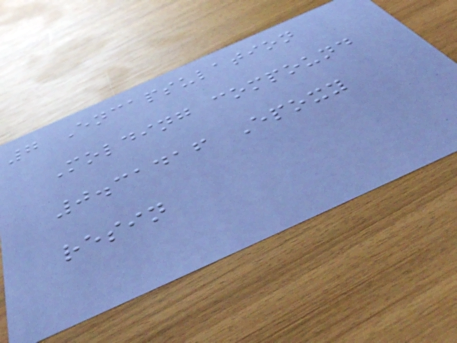7 Encapsulation
Molding compound
0.31416 Epoxy
resin
